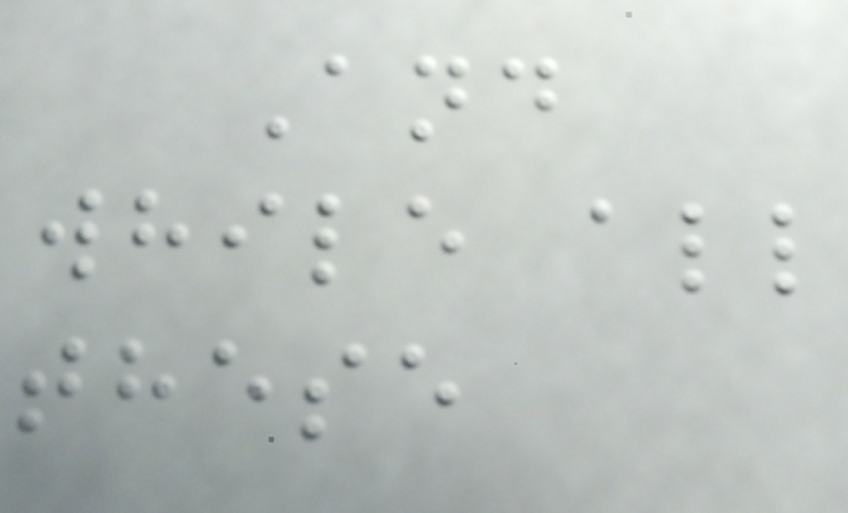And
while all
these
